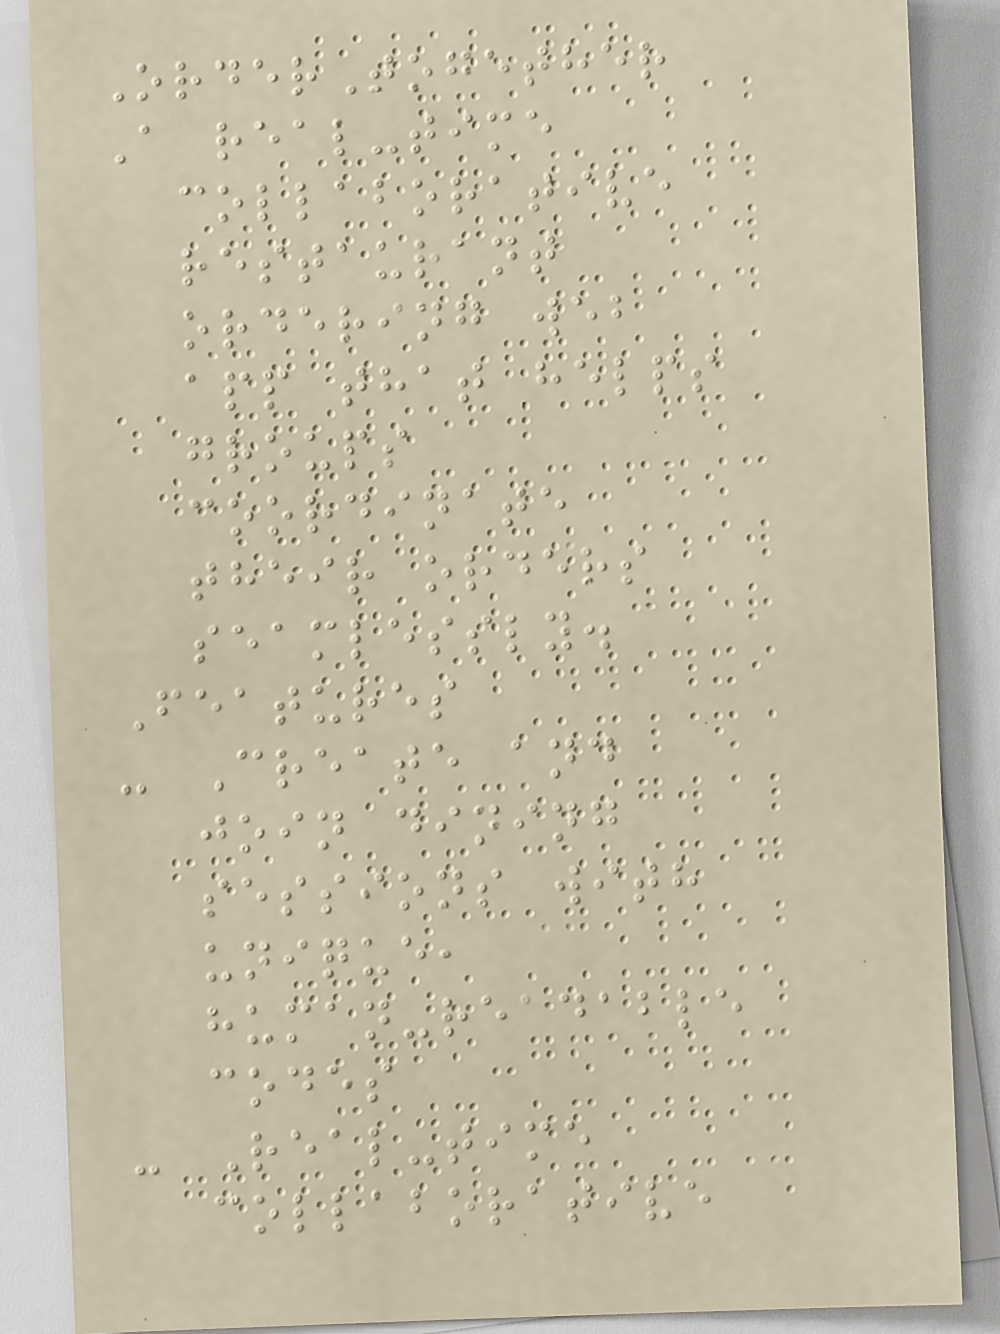OrderTogether
A real-time
collaborative
restaurant
ordering web
app that helps
groups
coordinate
their orders
seamlessly.
Features
- Create and
join dining
sessions with
unique,
human-readable
codes
- Real-time
collaborative
